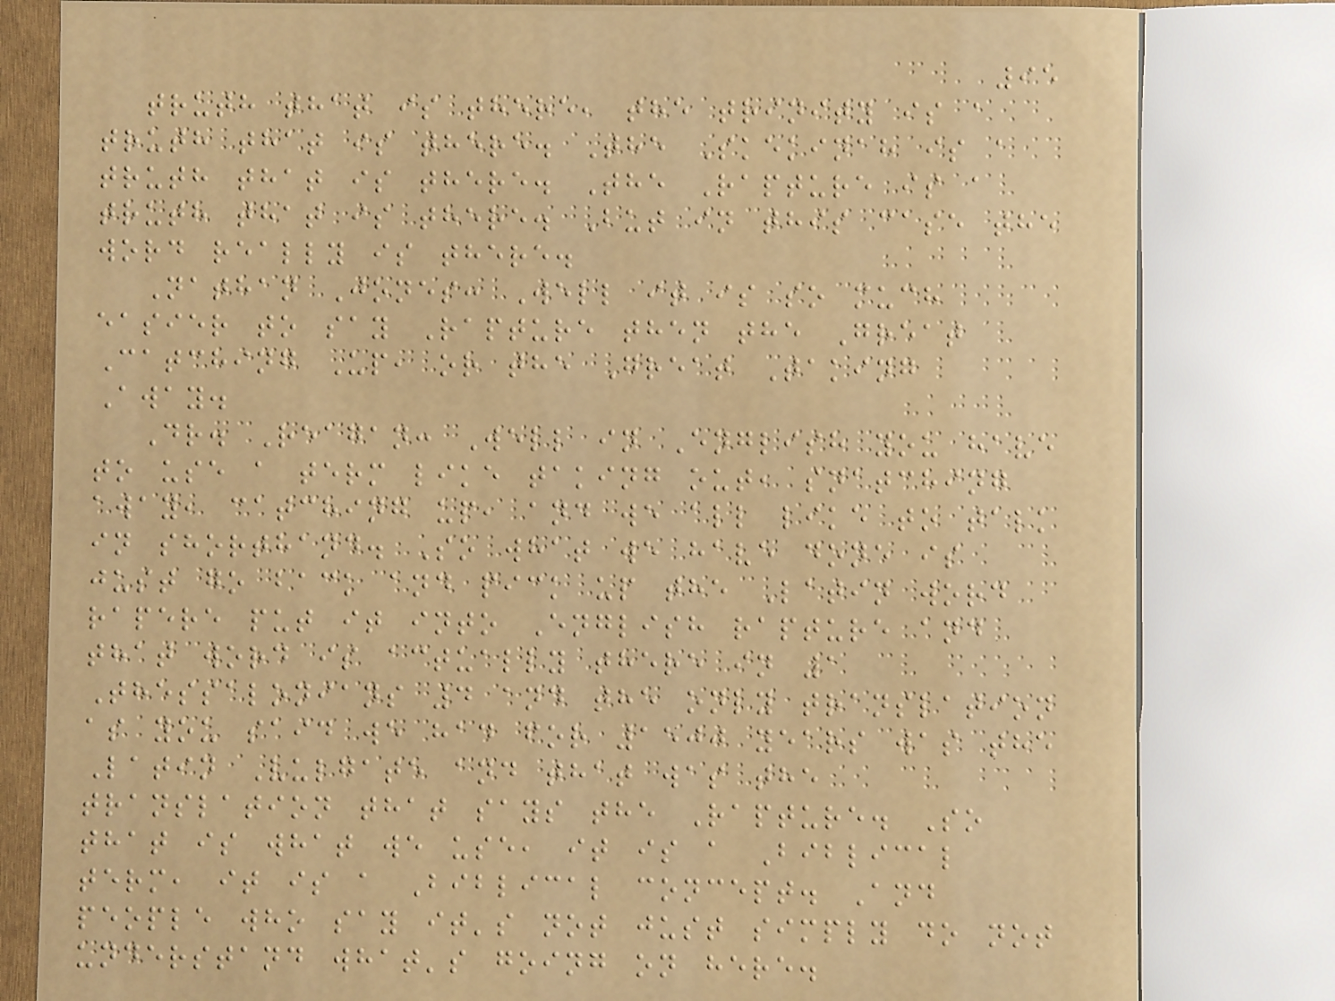95
truth that is there, the trinity is a
truth that is there. The Skekinah is a
truth that is there. The Rapture is a
truth that is there. But in this case the
word really is there.
Nathan Jones: Well it is so much
easier to say Rapture then the Great
Catching Up, or the Great Taking
Away.
Dr. Reagan: Well in English you have
to use a term like taking out, snatching
away, catching up, and we all like to talk
in shorthand. So what we have done is
just go back and pick up the Latin word
rapere put it into English rapture and
that word is actually there in 1
Thessalonians 4 and the only translation
as you said we had for 1500 years was the
Latin Vulgate and that was the
translation that says the Rapture. So
that is what we use, it is a Biblical
term, it is a Biblical concept. And
people who say it's not just simply do not
understand what's going on here.
